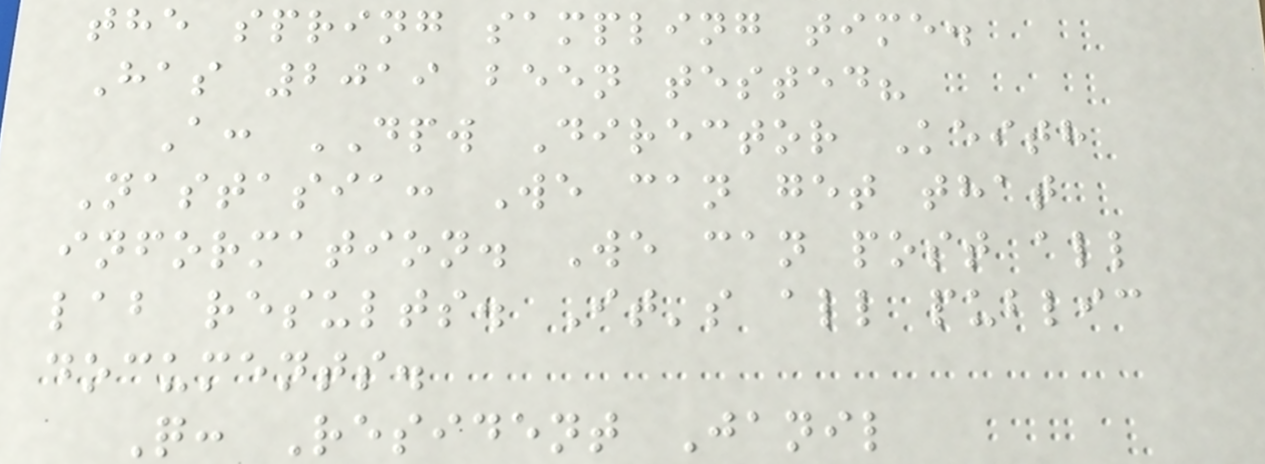the spring sampling time.
Has 2019 been tested?
A: DPW Director Keith
Nastasia: We can get that
information. We can post all
lab results. It's all public
documents.
Q: Resident Janil
